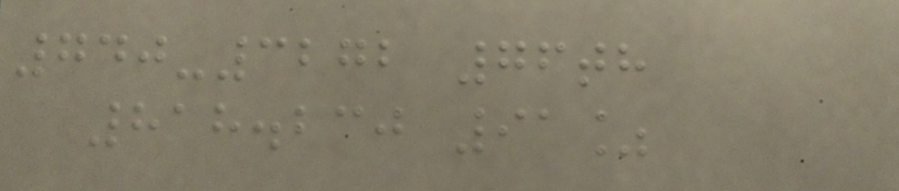740-3272 76th
818.230 91%
